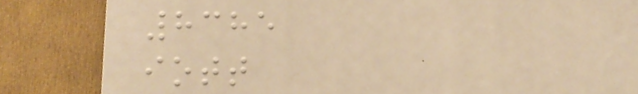8385
iott
